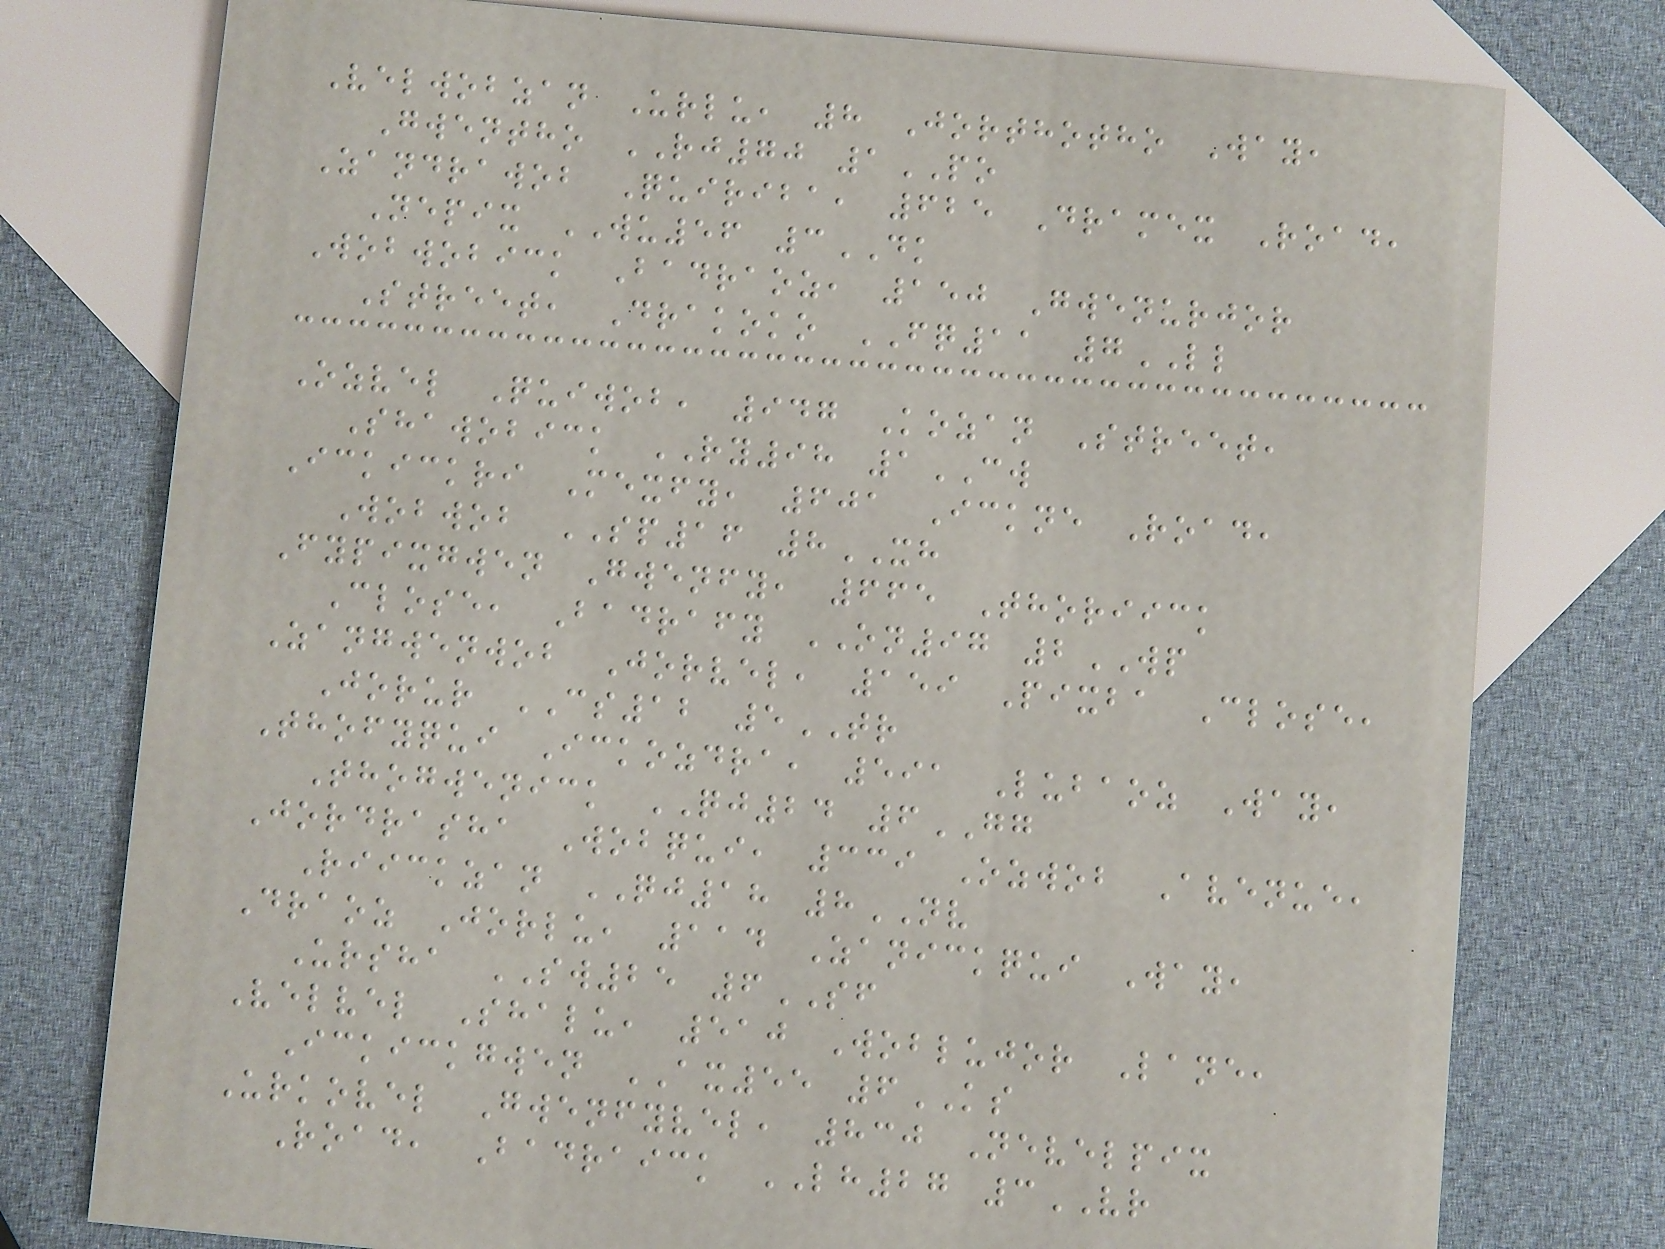Velwobzan Urlu, 8 Jorthotho Way,
Gwentho RJ70 1PO
Zandrawob Quiriba, 625 Dramex Road,
Nepix WU56 3DK
Wobwobick Badraoz, 150 Gwenurjor
Street, Drakoko FQ11 7LL
Ozvel Quiwob, 947 Kozan Street,
Shawobick RY98 1CW
Ickickri Mexfy, 601 Ickne Road,
Wobwob SP16 8XH
Fypixgwen Gwenfy, 665 Thoriick
Close, Badrafy ON97 2WP
Zangwenwob Jorvel, 159 Pixba Close,
Jorur CS12 5TR
Thofyqui Ickozdra, 591 Lubaoz Way,
Thogwenick QJ24 6GG
Jordrasha Wobqui, 339 Ozwob Avenue,
Riickzan QJ18 8NV
Draoz Jorlu, 114 Zanickqui Way,
Ursha SW25 6SF
Velvel Shalu, 510 Woblujor Lane,
Ickickgwen AX55 6KS
Urkovel Gwenfyvel, 830 Nevelpix
Road, Badraick LH27 3VR
